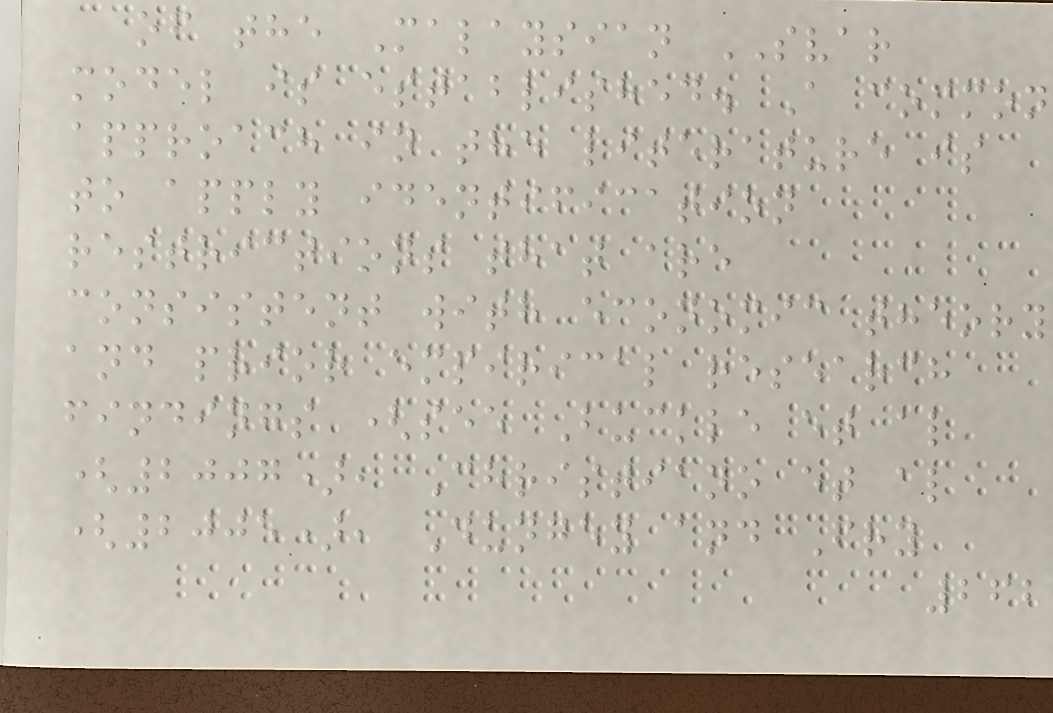of the Malaysian SVAR
model is established. A common
approach in the literature is
to apply identification
restrictions that are
consistent with economic theory
and prior empirical research
findings (see Buckle et al
(2007), Christiano et al
(2005), Dungey and Fry
262
